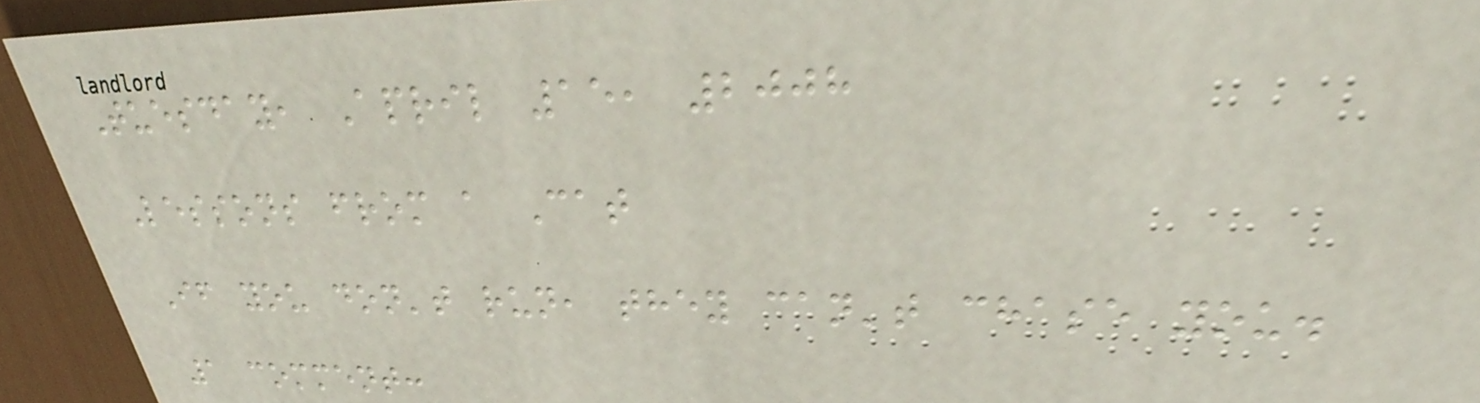Tuesday, April 15, 2008
Lessons from a Cat
If you don't run, they can't chase you.
1 comment:
